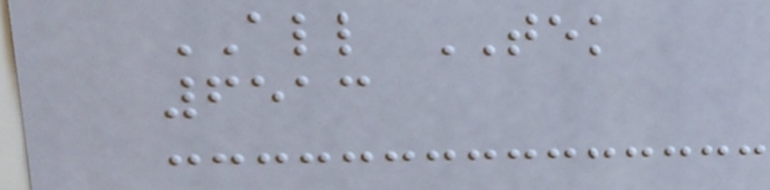ALL TEK
6513
